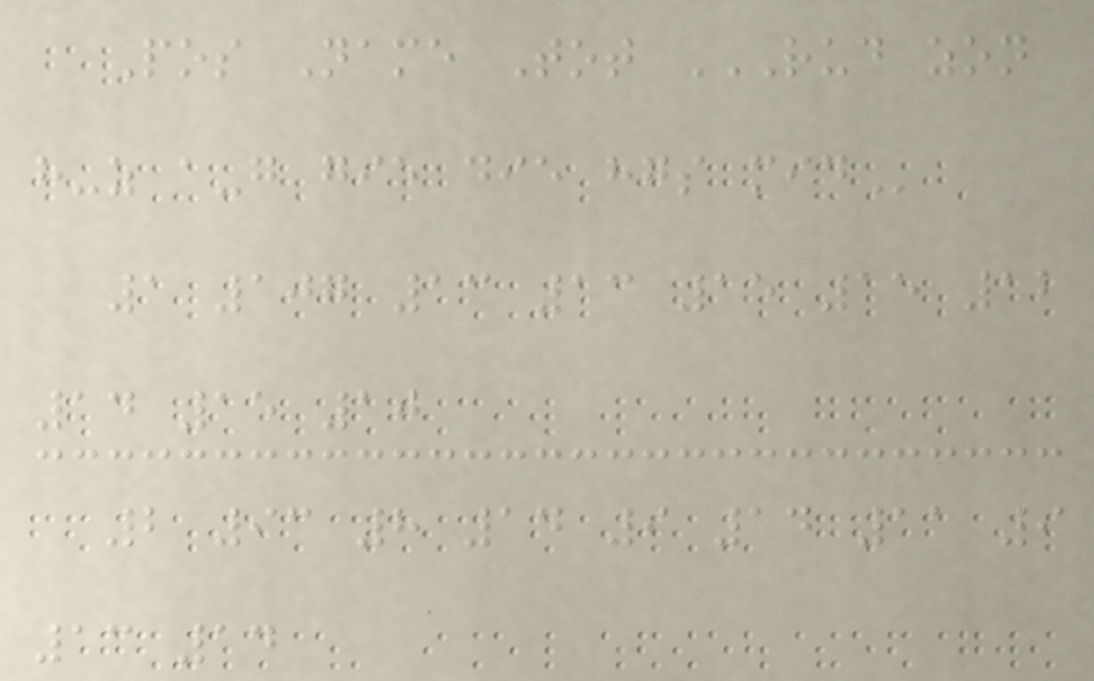Pos Name Tot RUD ZON
H-Z A-G GIE DIE HGS MID
1 107 13 13 15 15 12
14 15 10
2 93 8 14 9 14 11 9
13 14
